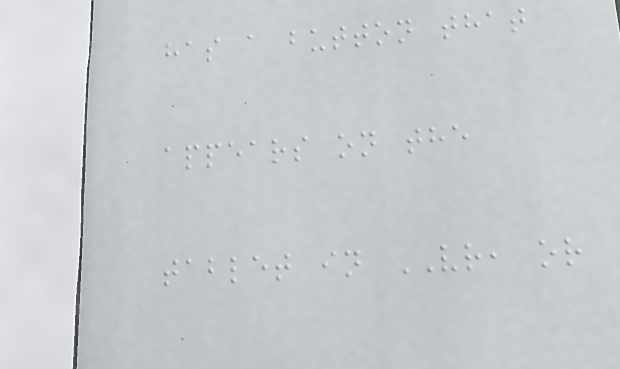has a button that
appears on the
tablet in VR, or
